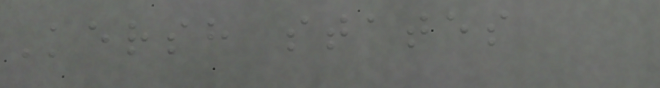Kersh states
